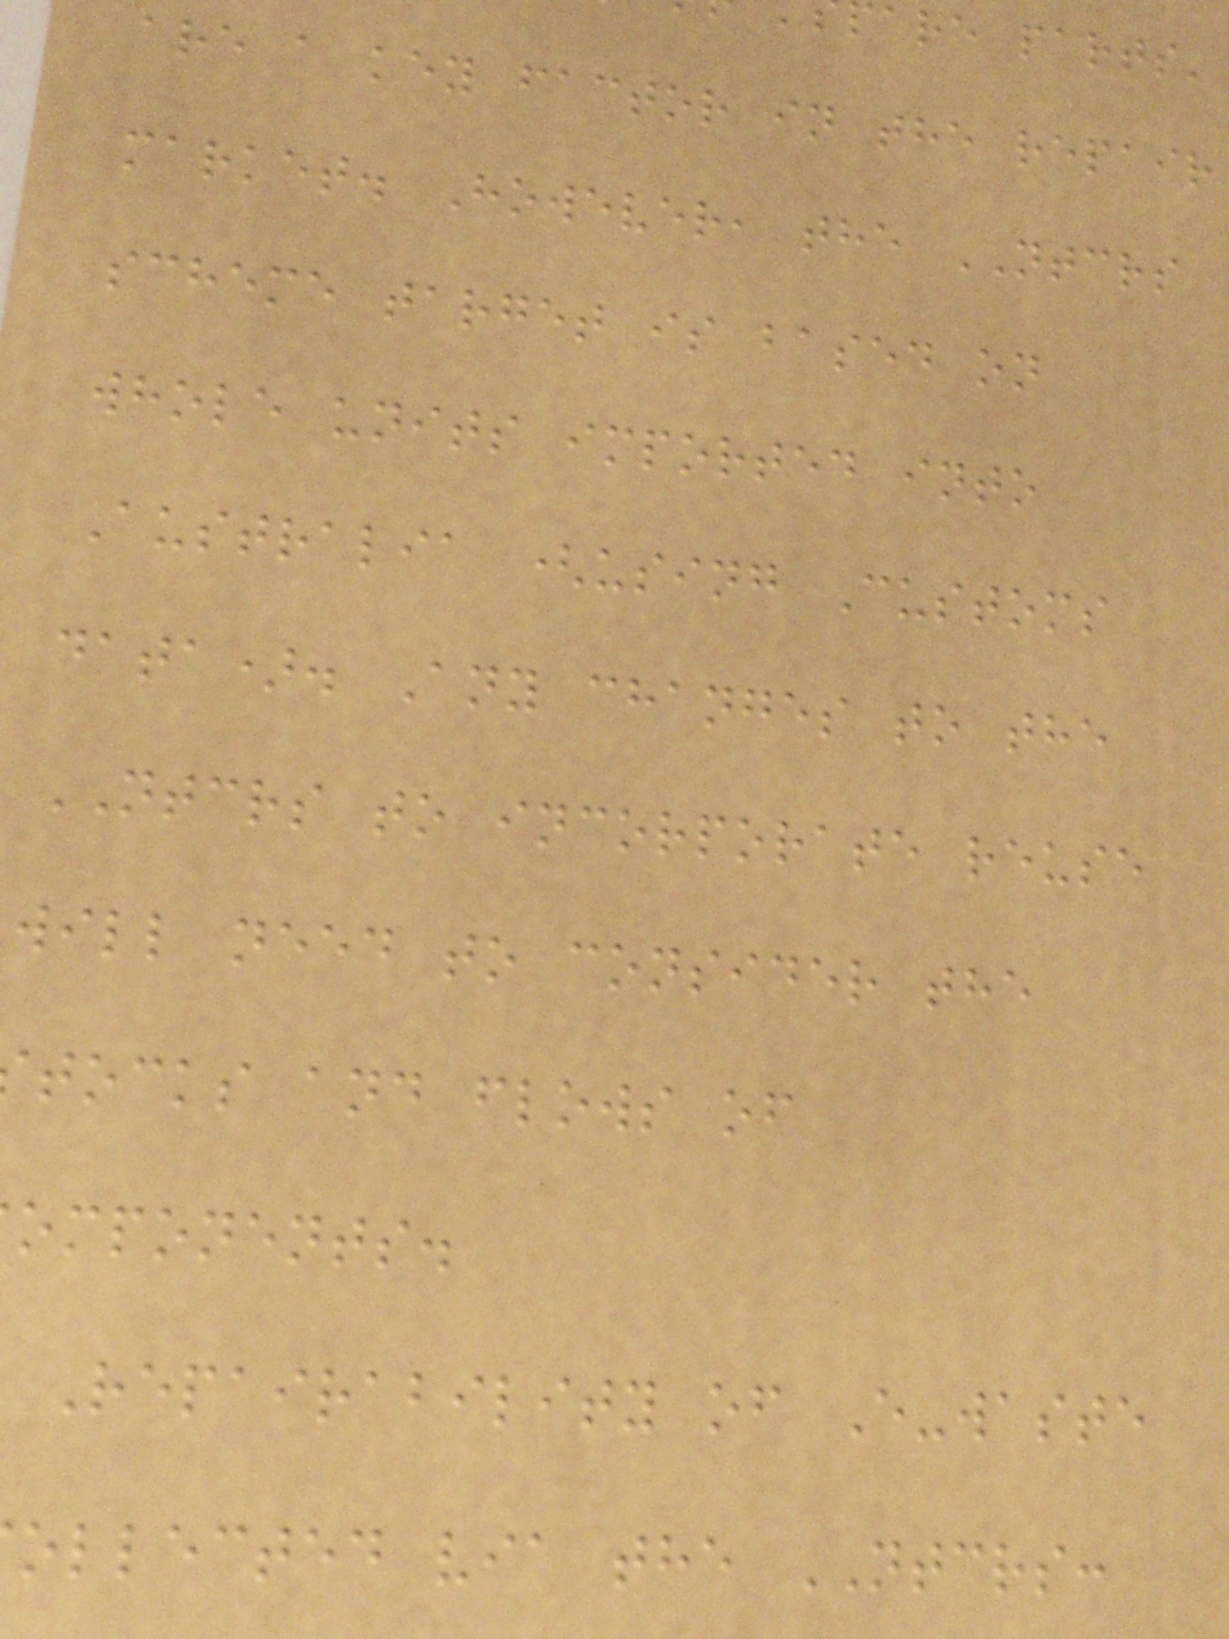are parts'
are a key factor in the repair
market. However, the NTCRS
scheme target is based on
whole units imported into
Australia (using Customs
data). Any changes to the
NTCRS to incorporate reuse
will need to consider the
tocks and flows of
omponents.
Repairability of E-waste
ollected via the NTCRS:
